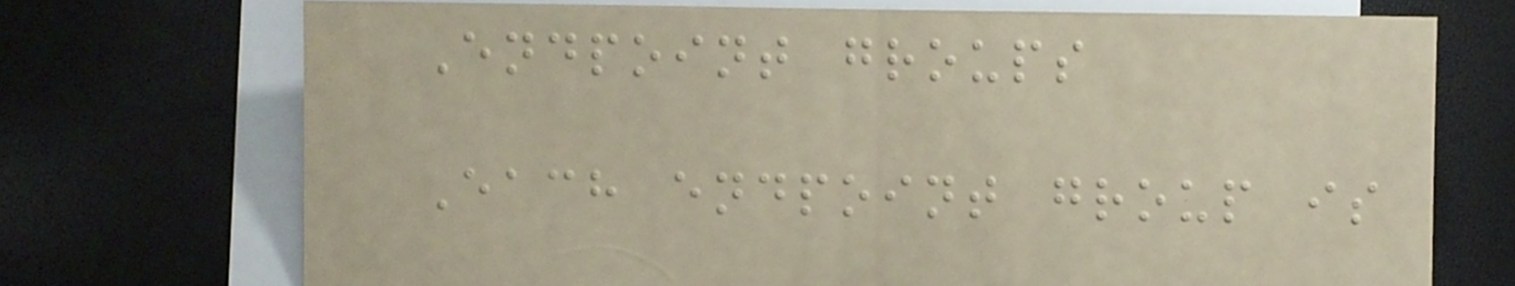Endpoint groups
Each endpoint group is
